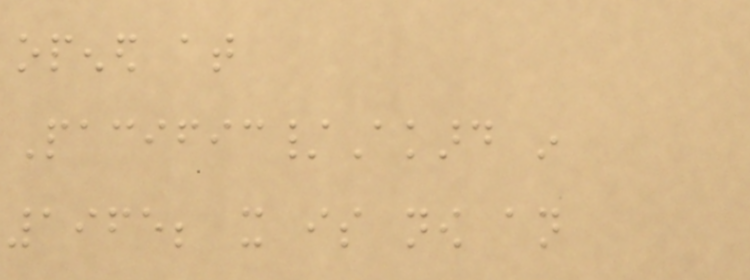opened at
Pacific/Akard in
1965; it is now an
